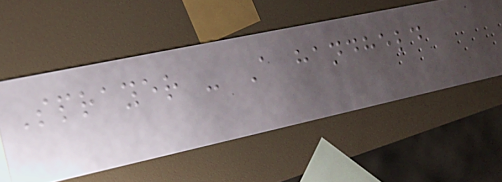Sprayer - A handheld
